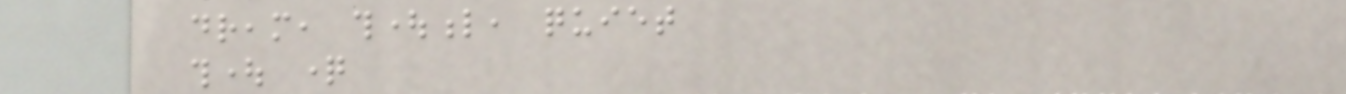dream, thoughtful, quiet
thought question
